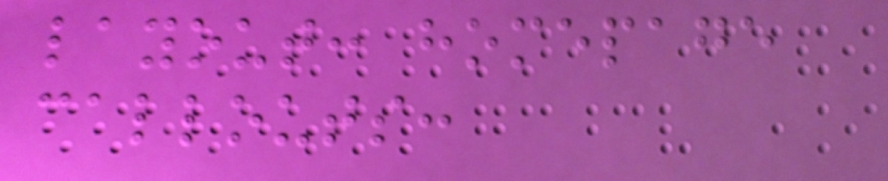layout: homepage
callouts:
